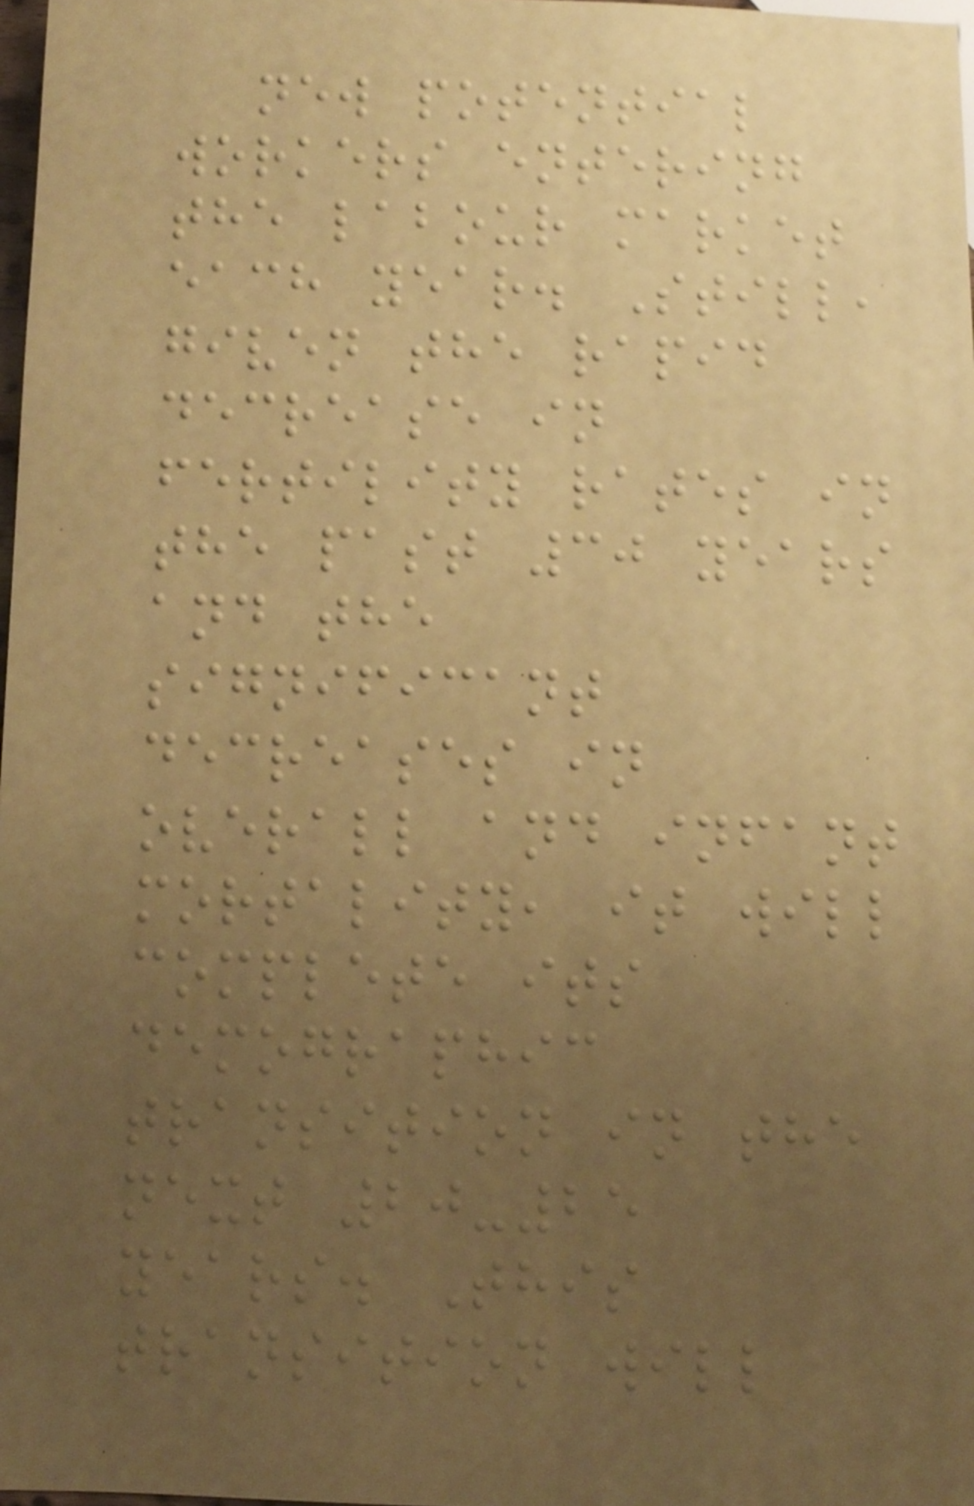new potential
workers entering
the labour market
each year. Still,
given the rapid
decrease in
fertility rates in
the past 30 years
and the
significant
decreases in
overall and infant
mortality, it will
complete its
demographic
transition in the
next 20-25
years. This
transition will
